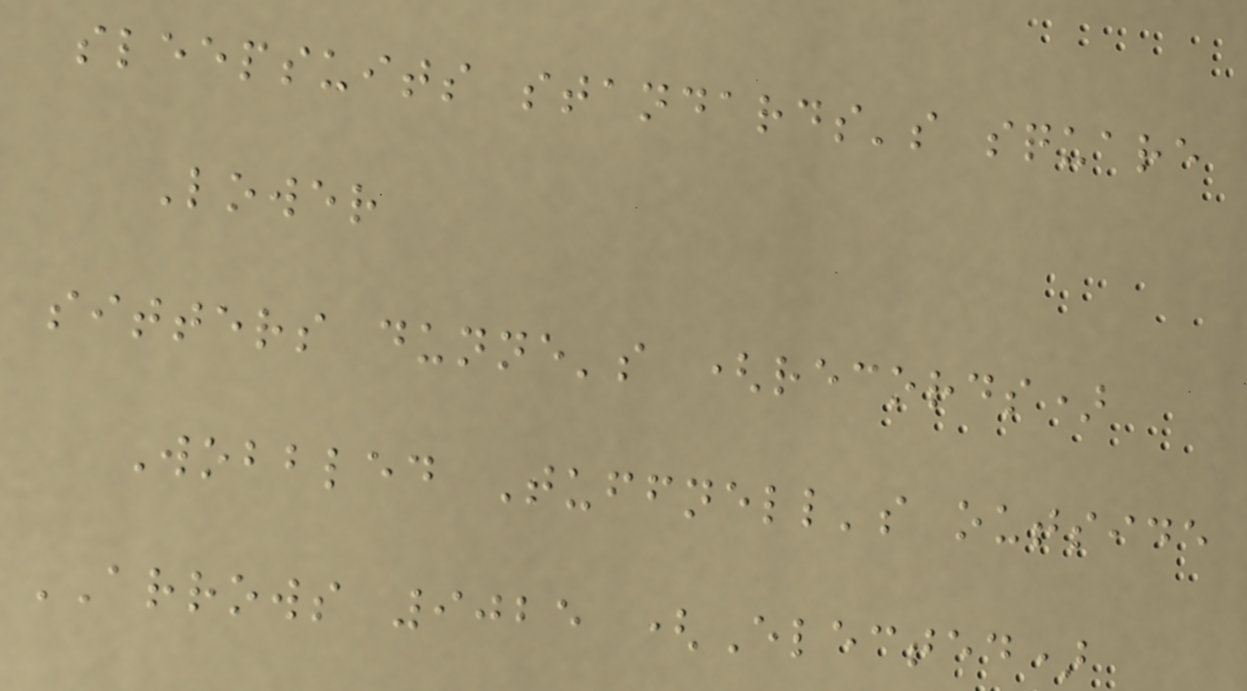sleepsuits standards's square
Lower
sitters dunne's (records)
Wobbled Tuffnell's outside
ARROWS 9025 (Elected)
